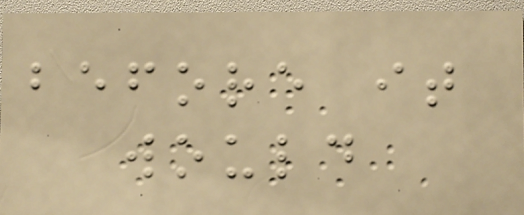before it
would
